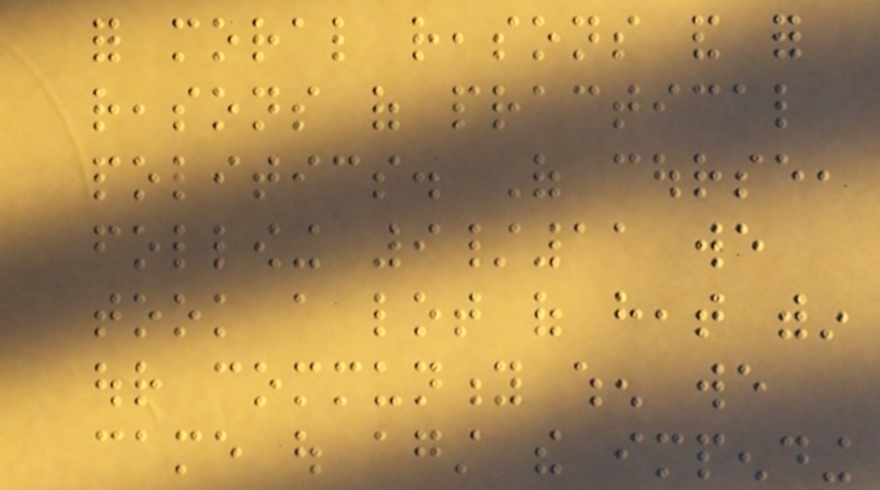for moral reasons and for
reasons of practical
politics. Of course,
following 9/11 we
took a lot of heat within
our community when we
came out against the impending
